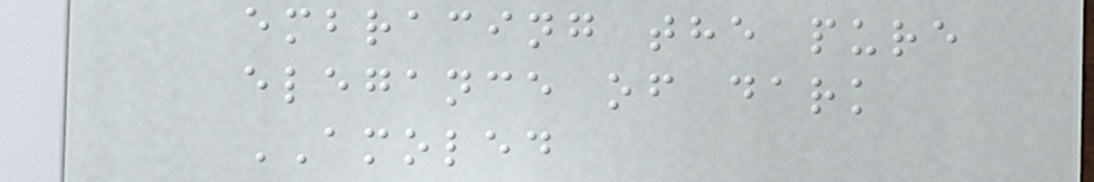embracing the pure
elegance of dark
AMOLED
